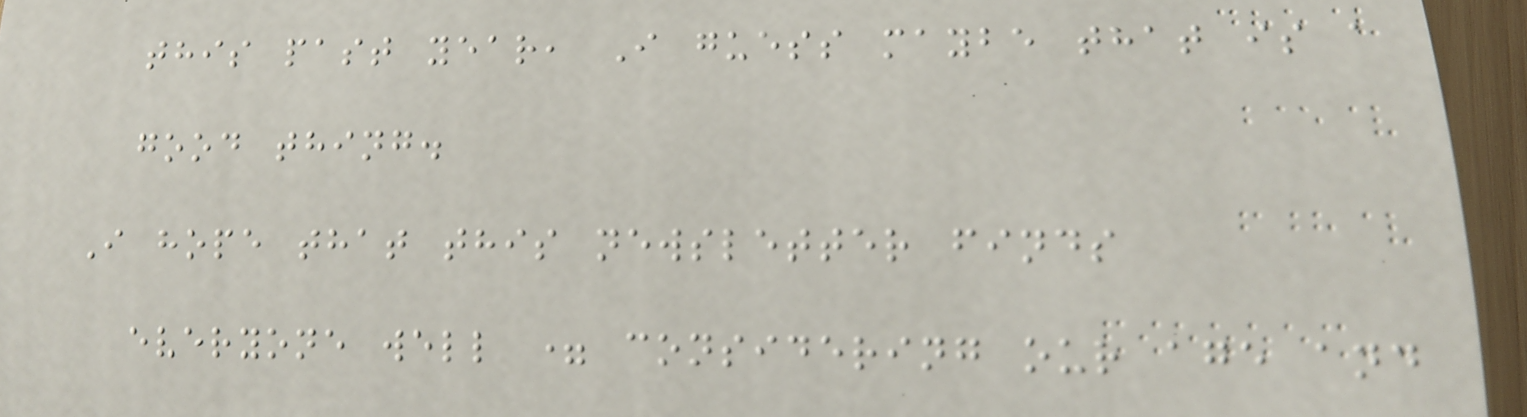this past year, I guess maybe that is a
good thing.
I hope that this newsletter finds
everyone well = considering our age and
